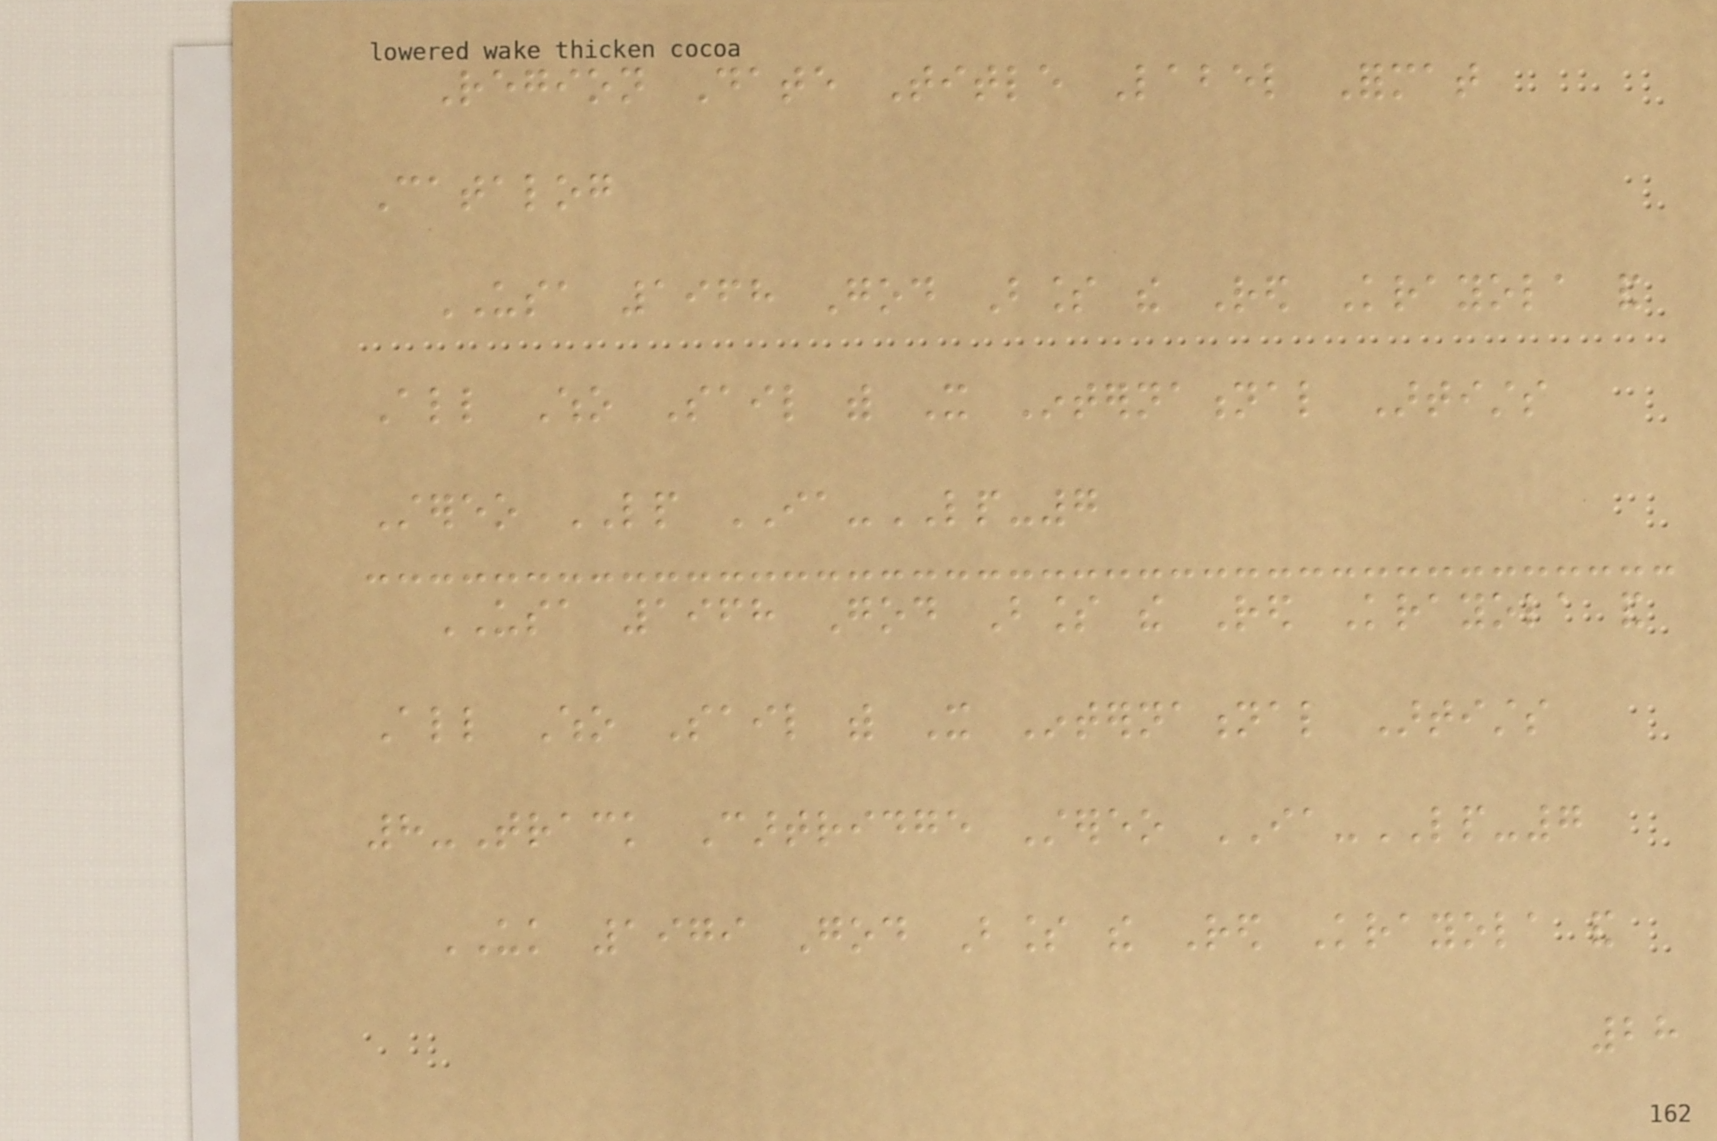Region Date Title Label Format
Catalog
USA 1968 God Bless the Red Krayola and
All Who Sail with It International Artists
Stereo LP IA-LP-7
USA 1968 God Bless the Red Krayola and
All Who Sail with It International Artists
8-Track Cartridge Stereo IA-LP-7
UK 1979 God Bless the Red Krayola and
28
